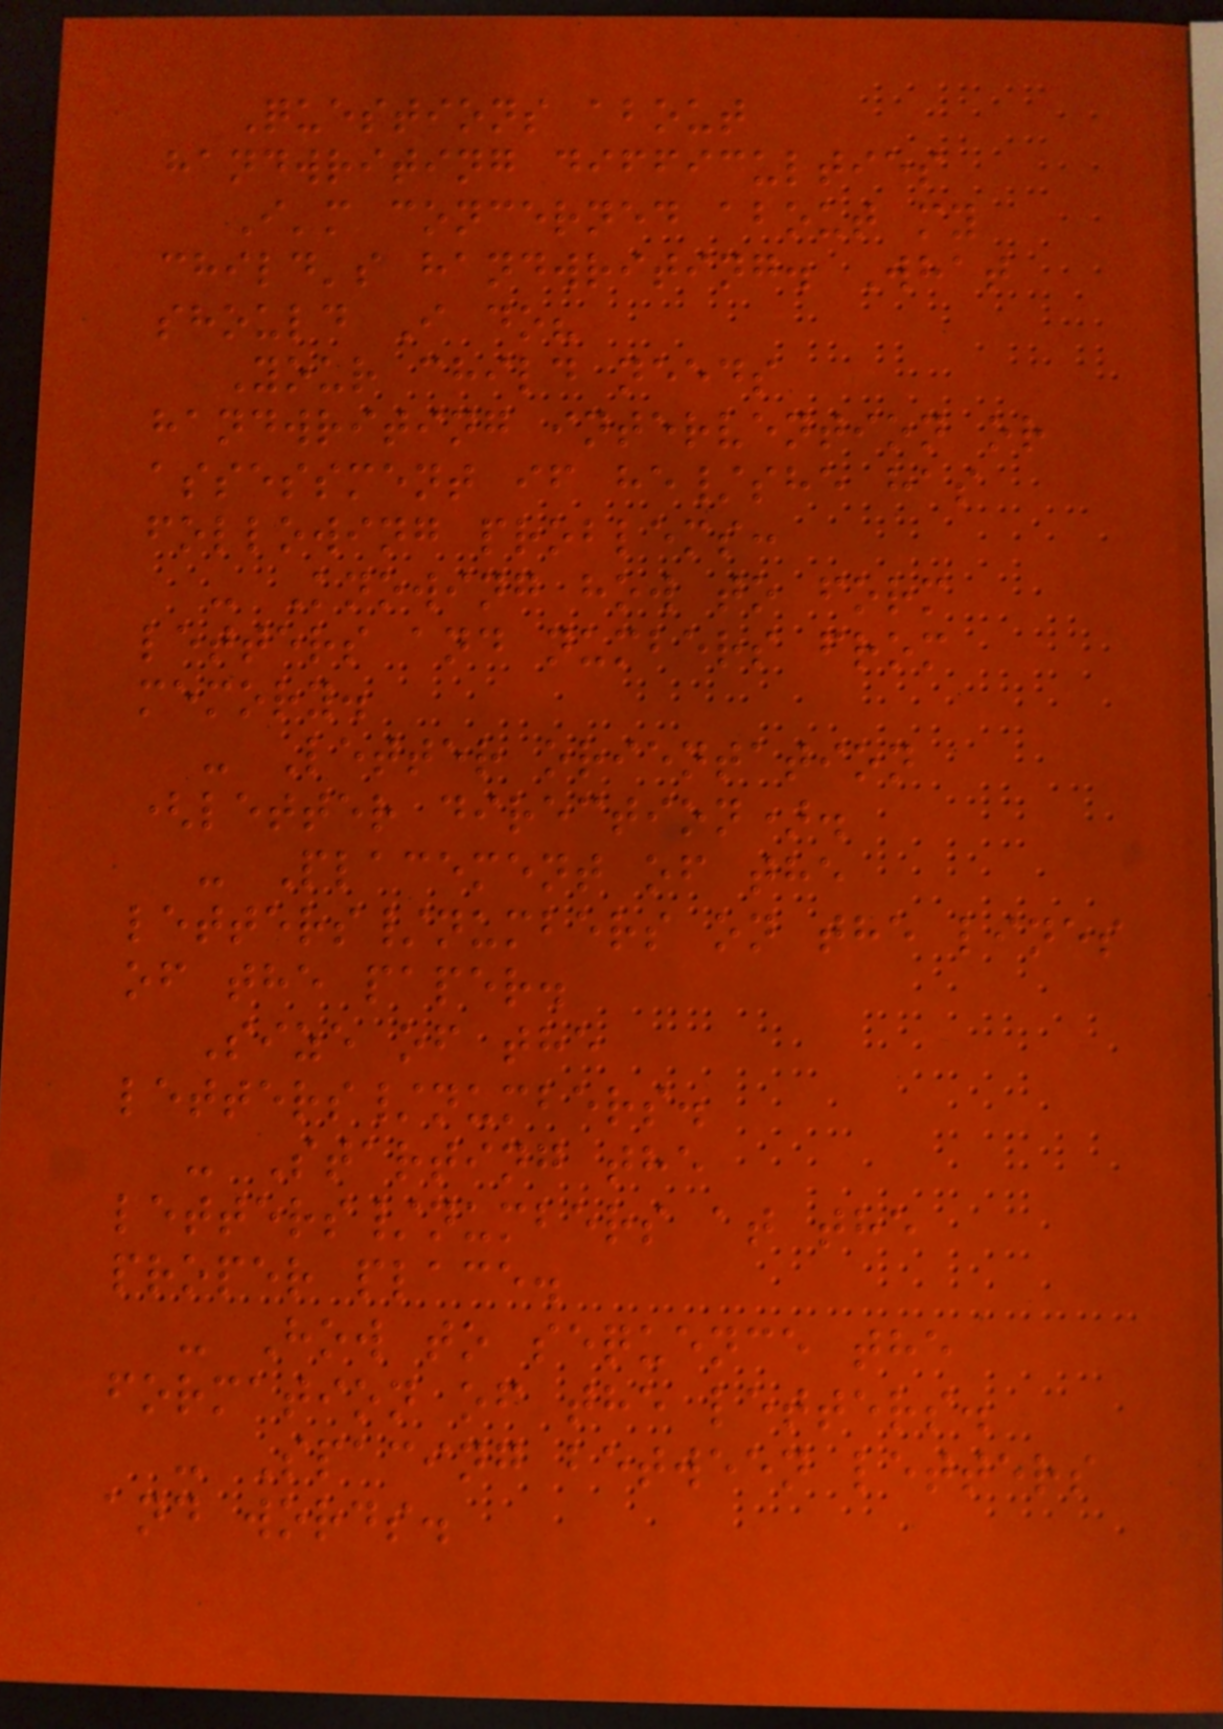Questions about
handwriting difficulties
I'm concerned about my
child's handwriting. What
should I do?
Your child needs
handwriting intervention or
assessment if he/she has
following problems:
- Knowing how to form
letters and numbers from
memory.
- Letter orientation
(letter direction).
- Placement of the
letters/numbers on the lines
of the paper.
Size of the
letters/numbers.
- Starting the
letters/numbers at the
proper place.
- How to sequence the
formation of the letters.
- Spacing between letters
and words.
